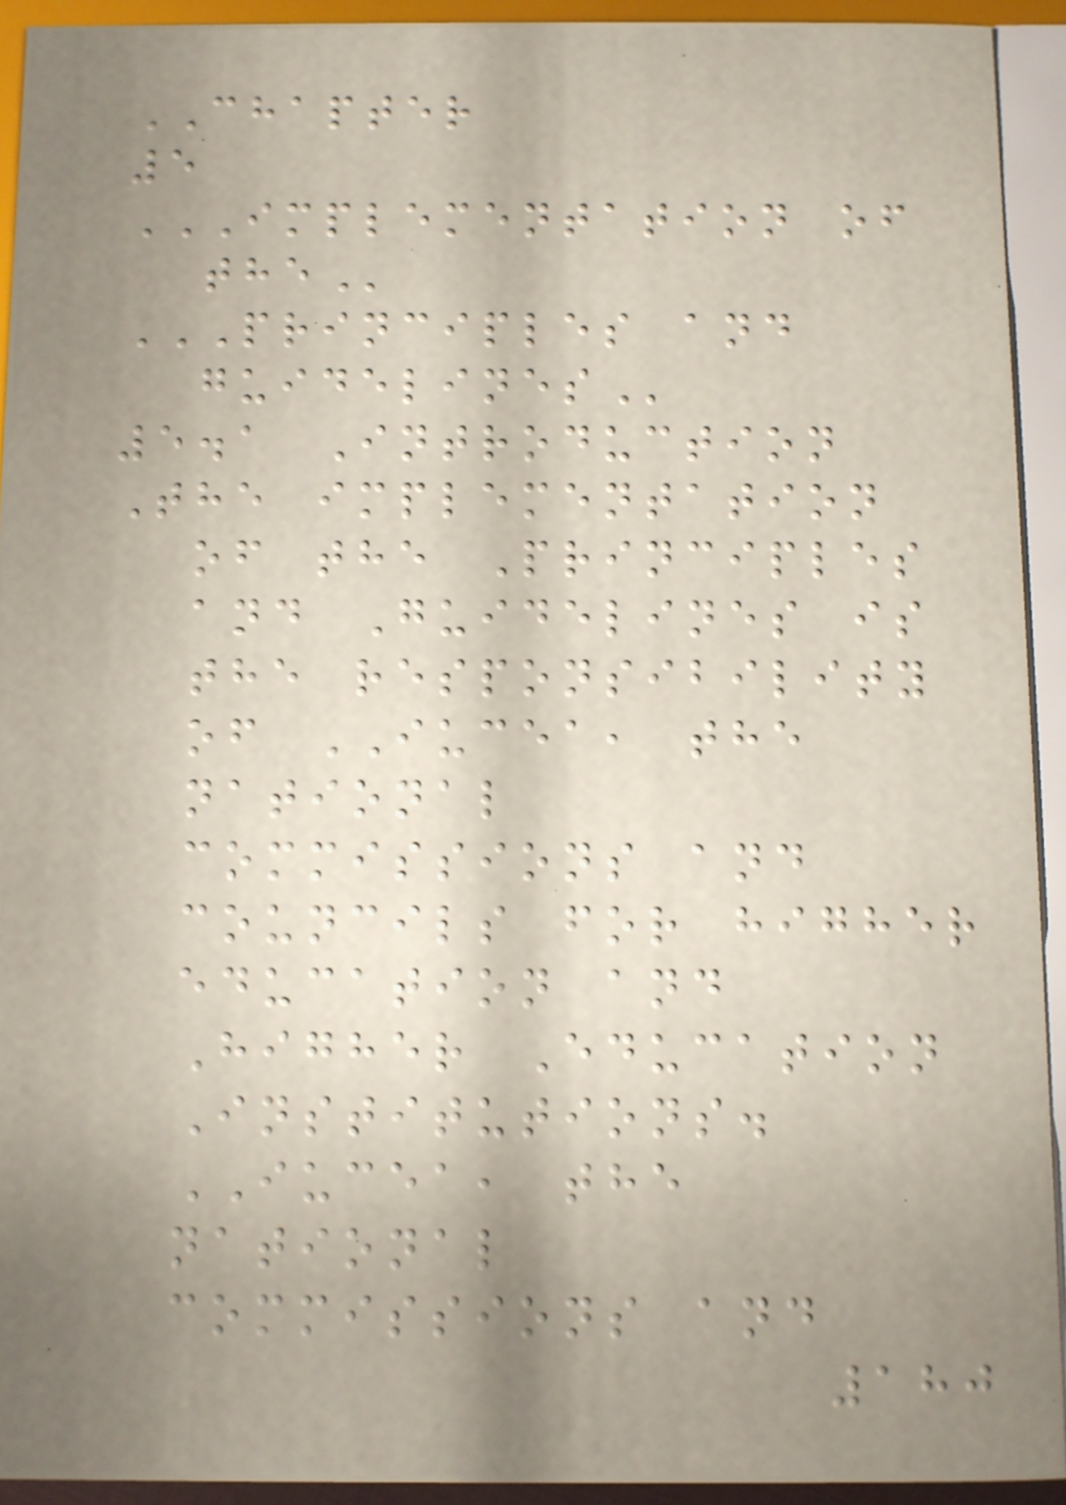CHAPTER
5
IMPLEMENTATION OF
THE
PRINCIPLES AND
GUIDELINES
5.1 Introduction
The implementation
of the Principles
and Guidelines is
the responsibility
of IUCEA, the
national
commissions and
councils for higher
education and
Higher Education
Institutions.
IUCEA, the
national
commissions and
180
